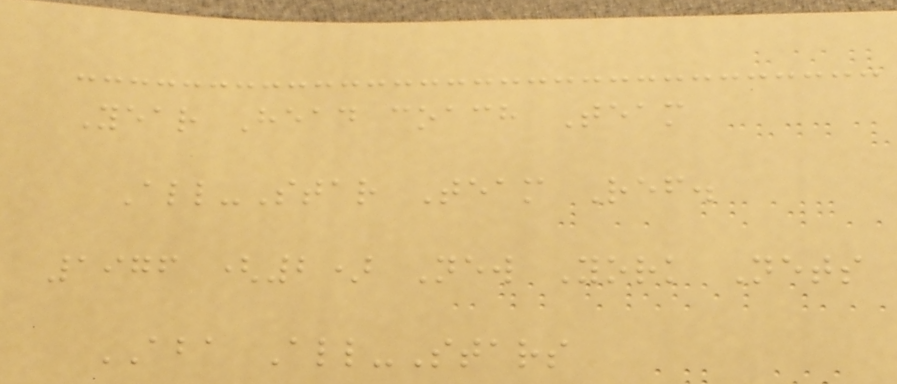Year Head coach Team
All-Star Team Ref.
1976 (2) New York Nets
ABA All-Stars
